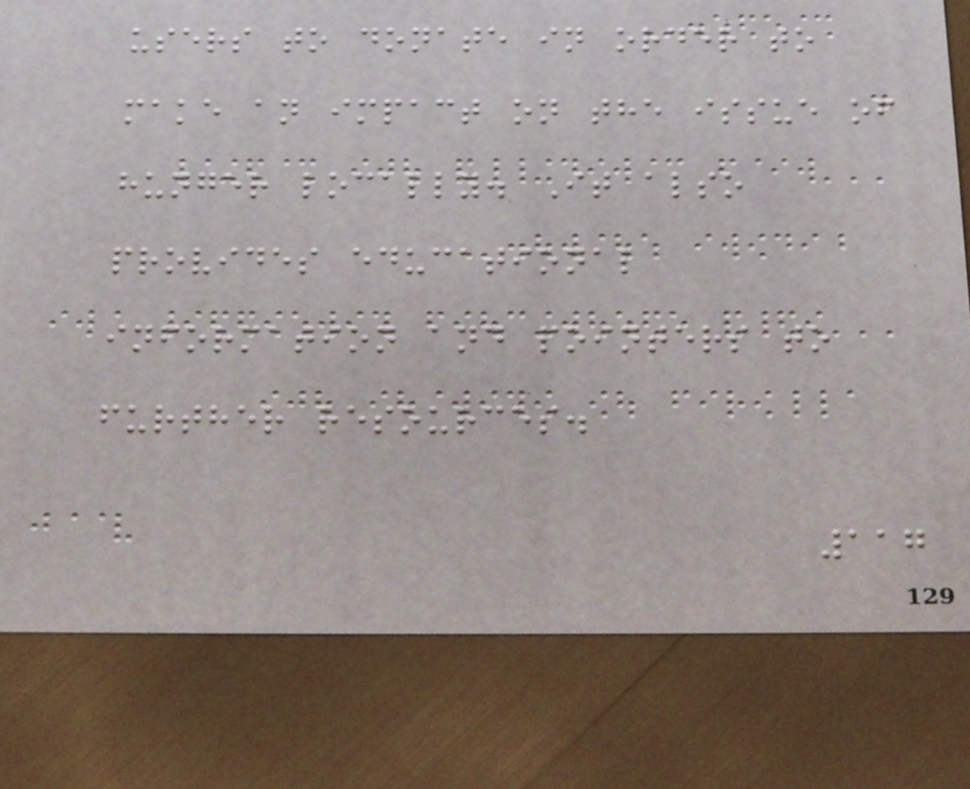users to donate in order to
make an impact on the issue of
hunger locally. It also
provides educational
information and pointers to
further resources.
117
